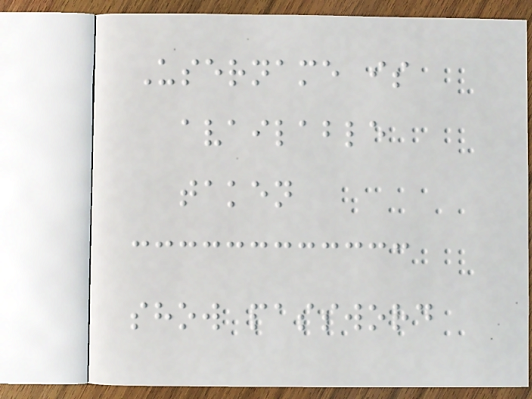Username is
available
taken
show password
